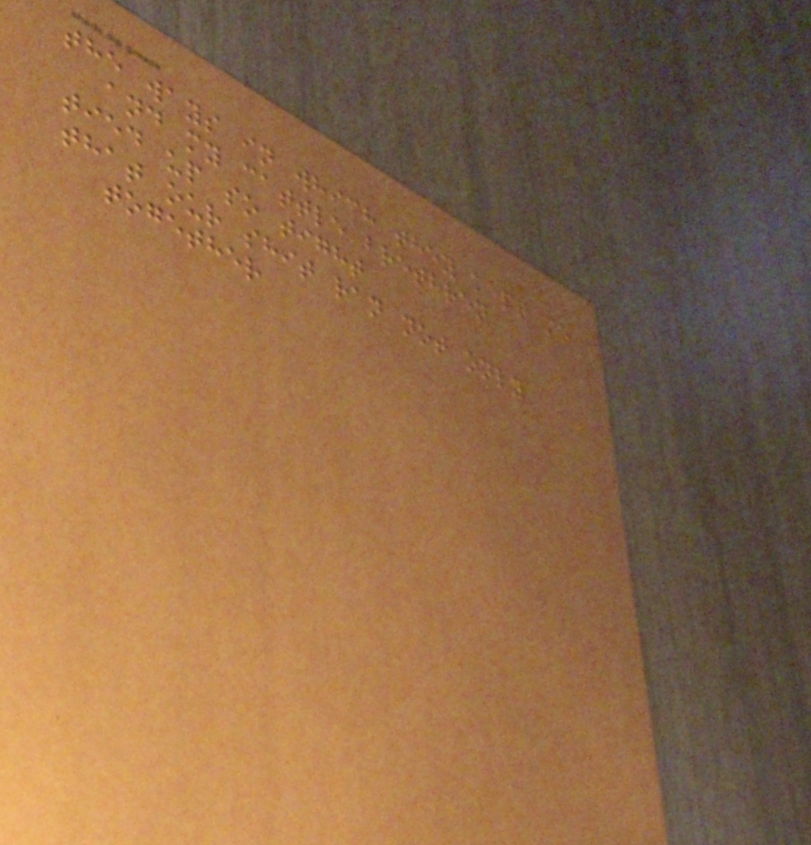the ways in which they kept me
and my cattle brethren
tied up so tight
that our shit ran not only
together
